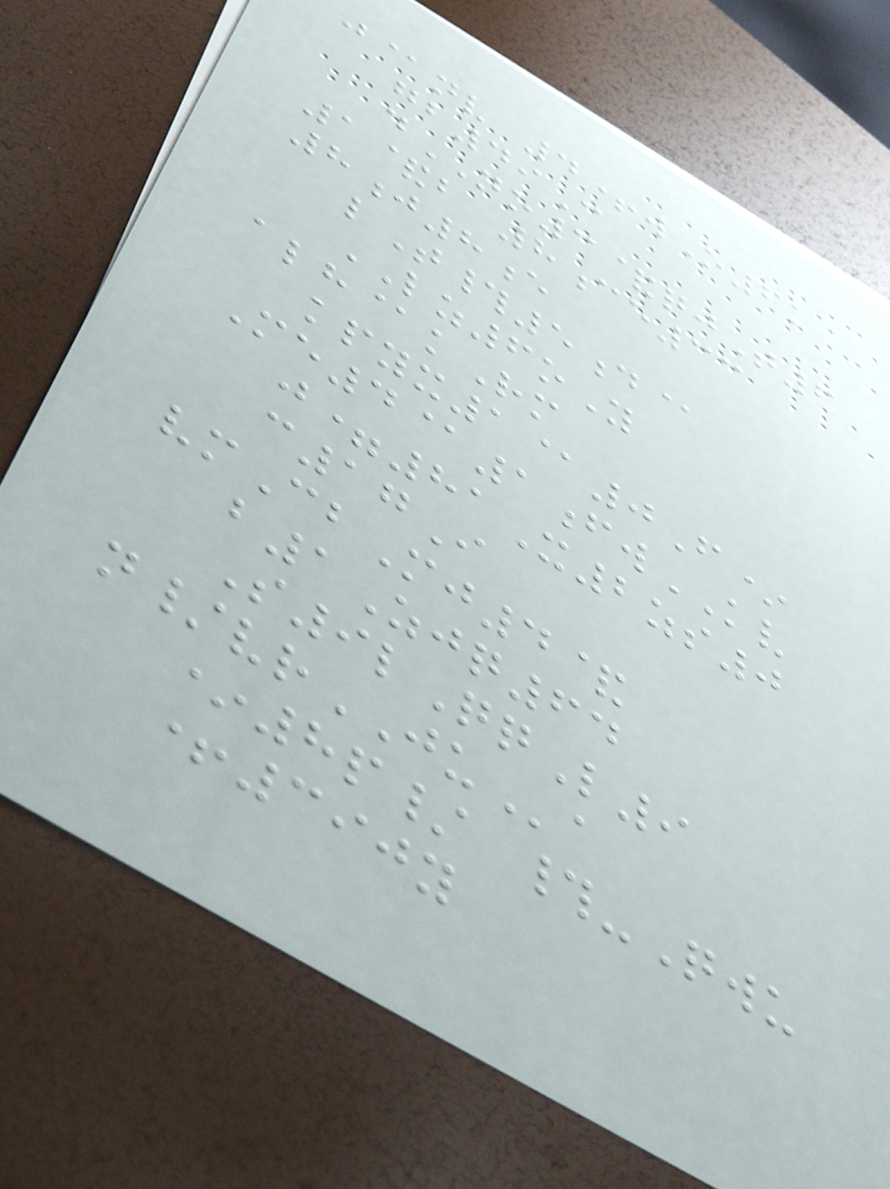j@nv 4+wO6k
gb49C
dNO3&qjT6
1&b 8ce33
8j8e
lT#5d@
LZ6oY
alh@kRm
kpyx1@0F*
Me4@1fwKV
j=81X2zs0
c17I
vmCbMj4&
b1Zjq64
S9lQqL9
n/vrJUa
*8p/ #-Qwu
+390y
